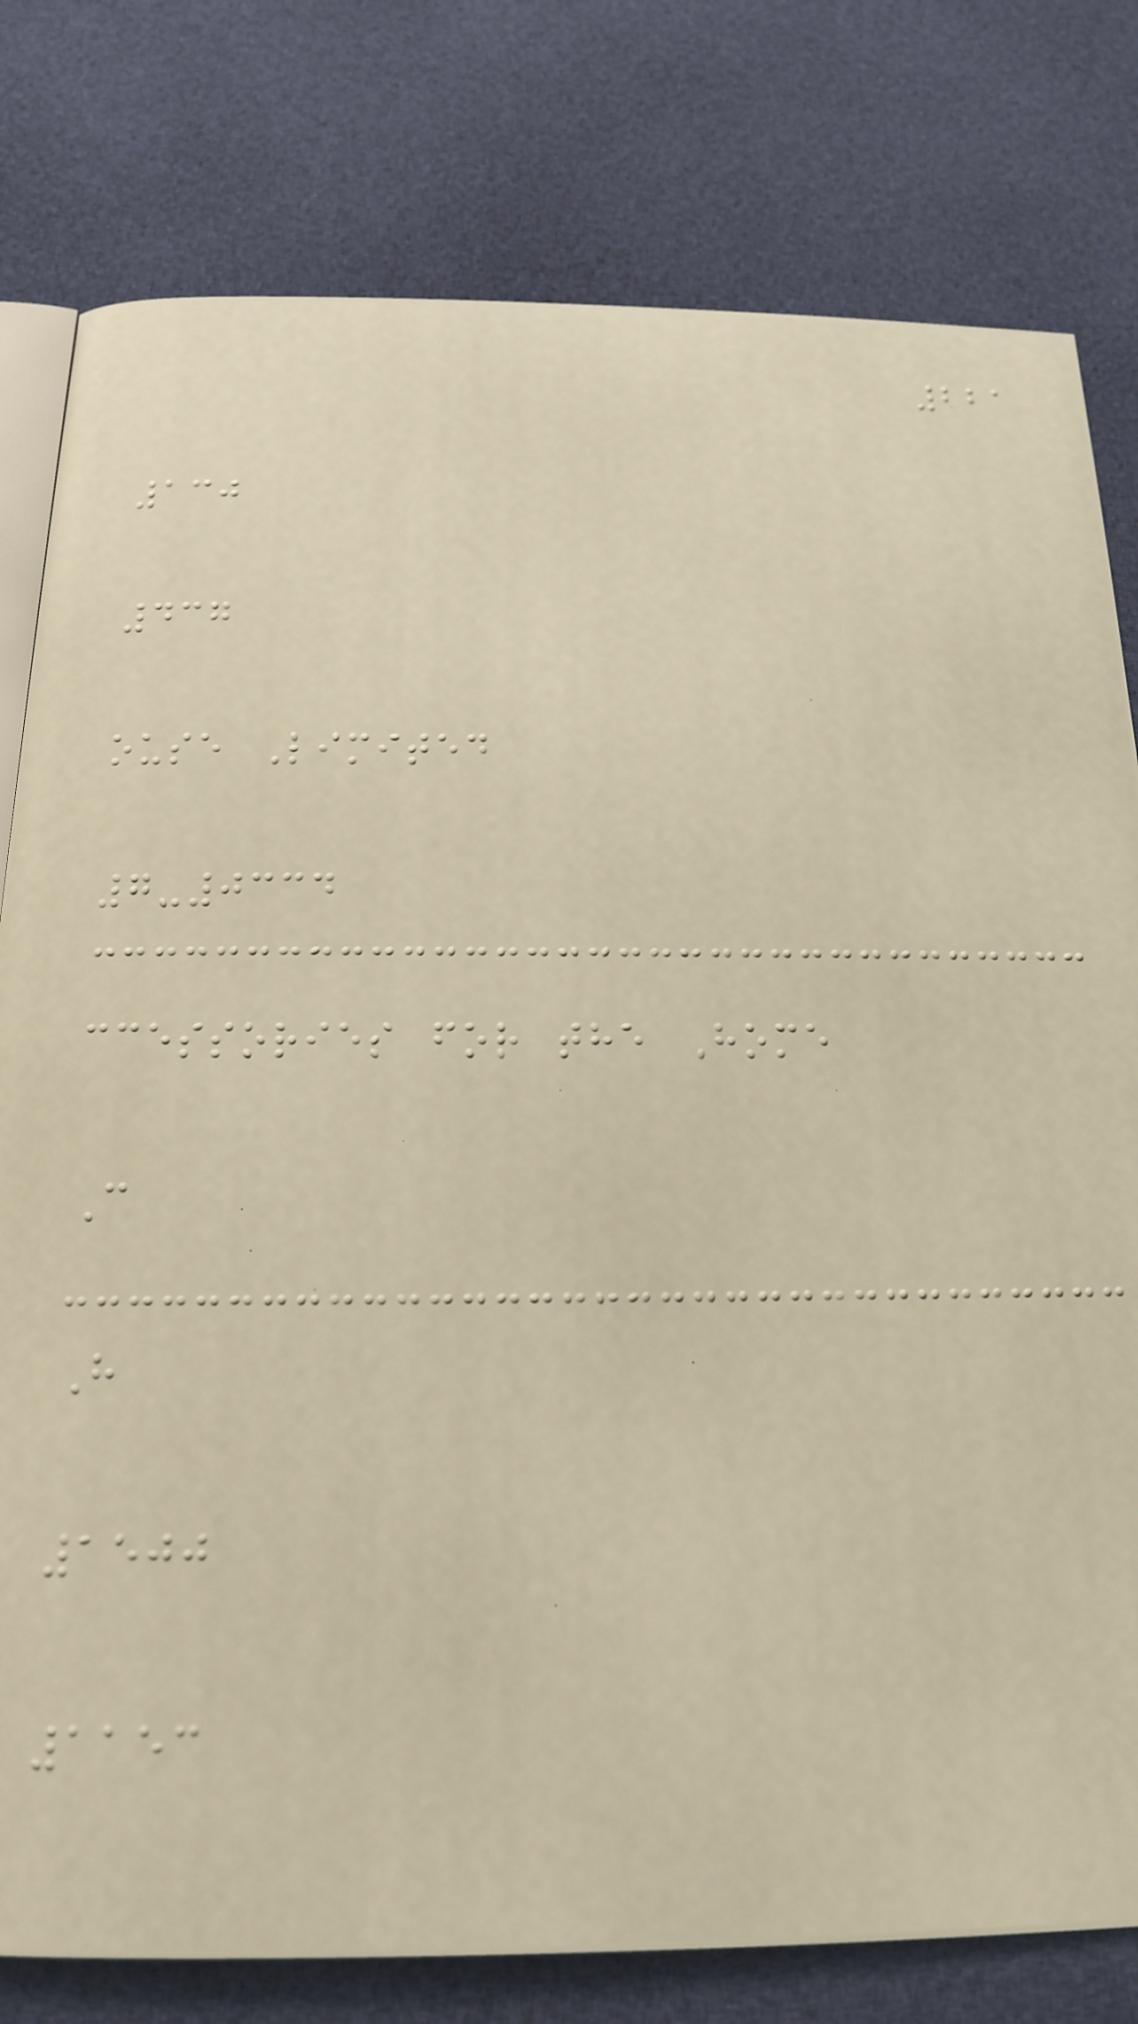221
130
437
ouse Limited
7-0334
ccessories for the Home
C
H
1500
1153
